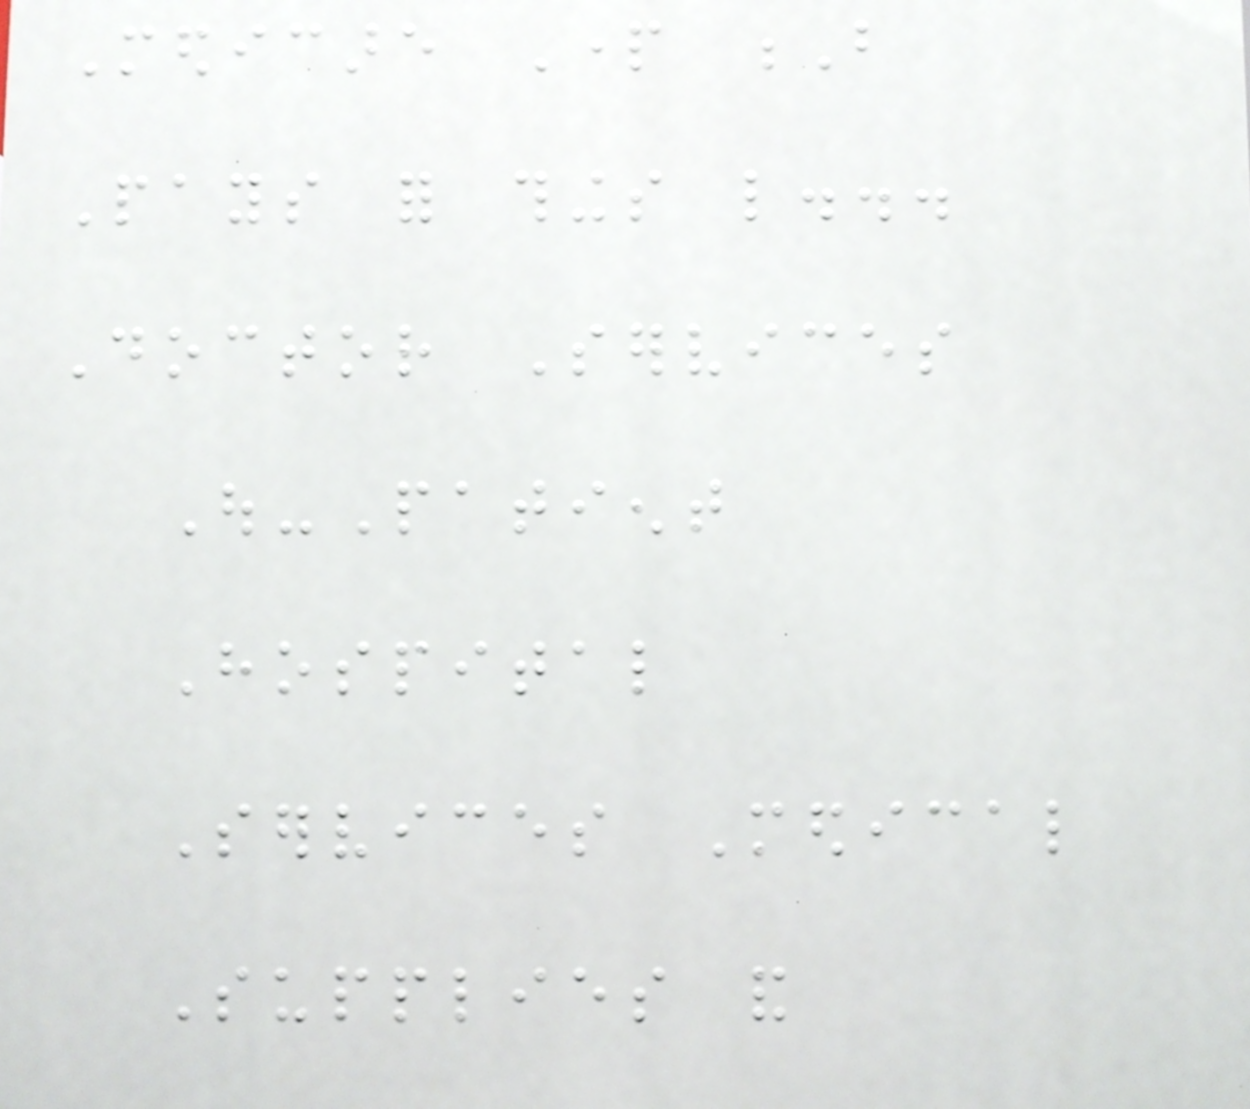Medicare Part B
Pays for things like...
Doctor Services
Out-Patient
Hospital
Services Medical
Supplies and
